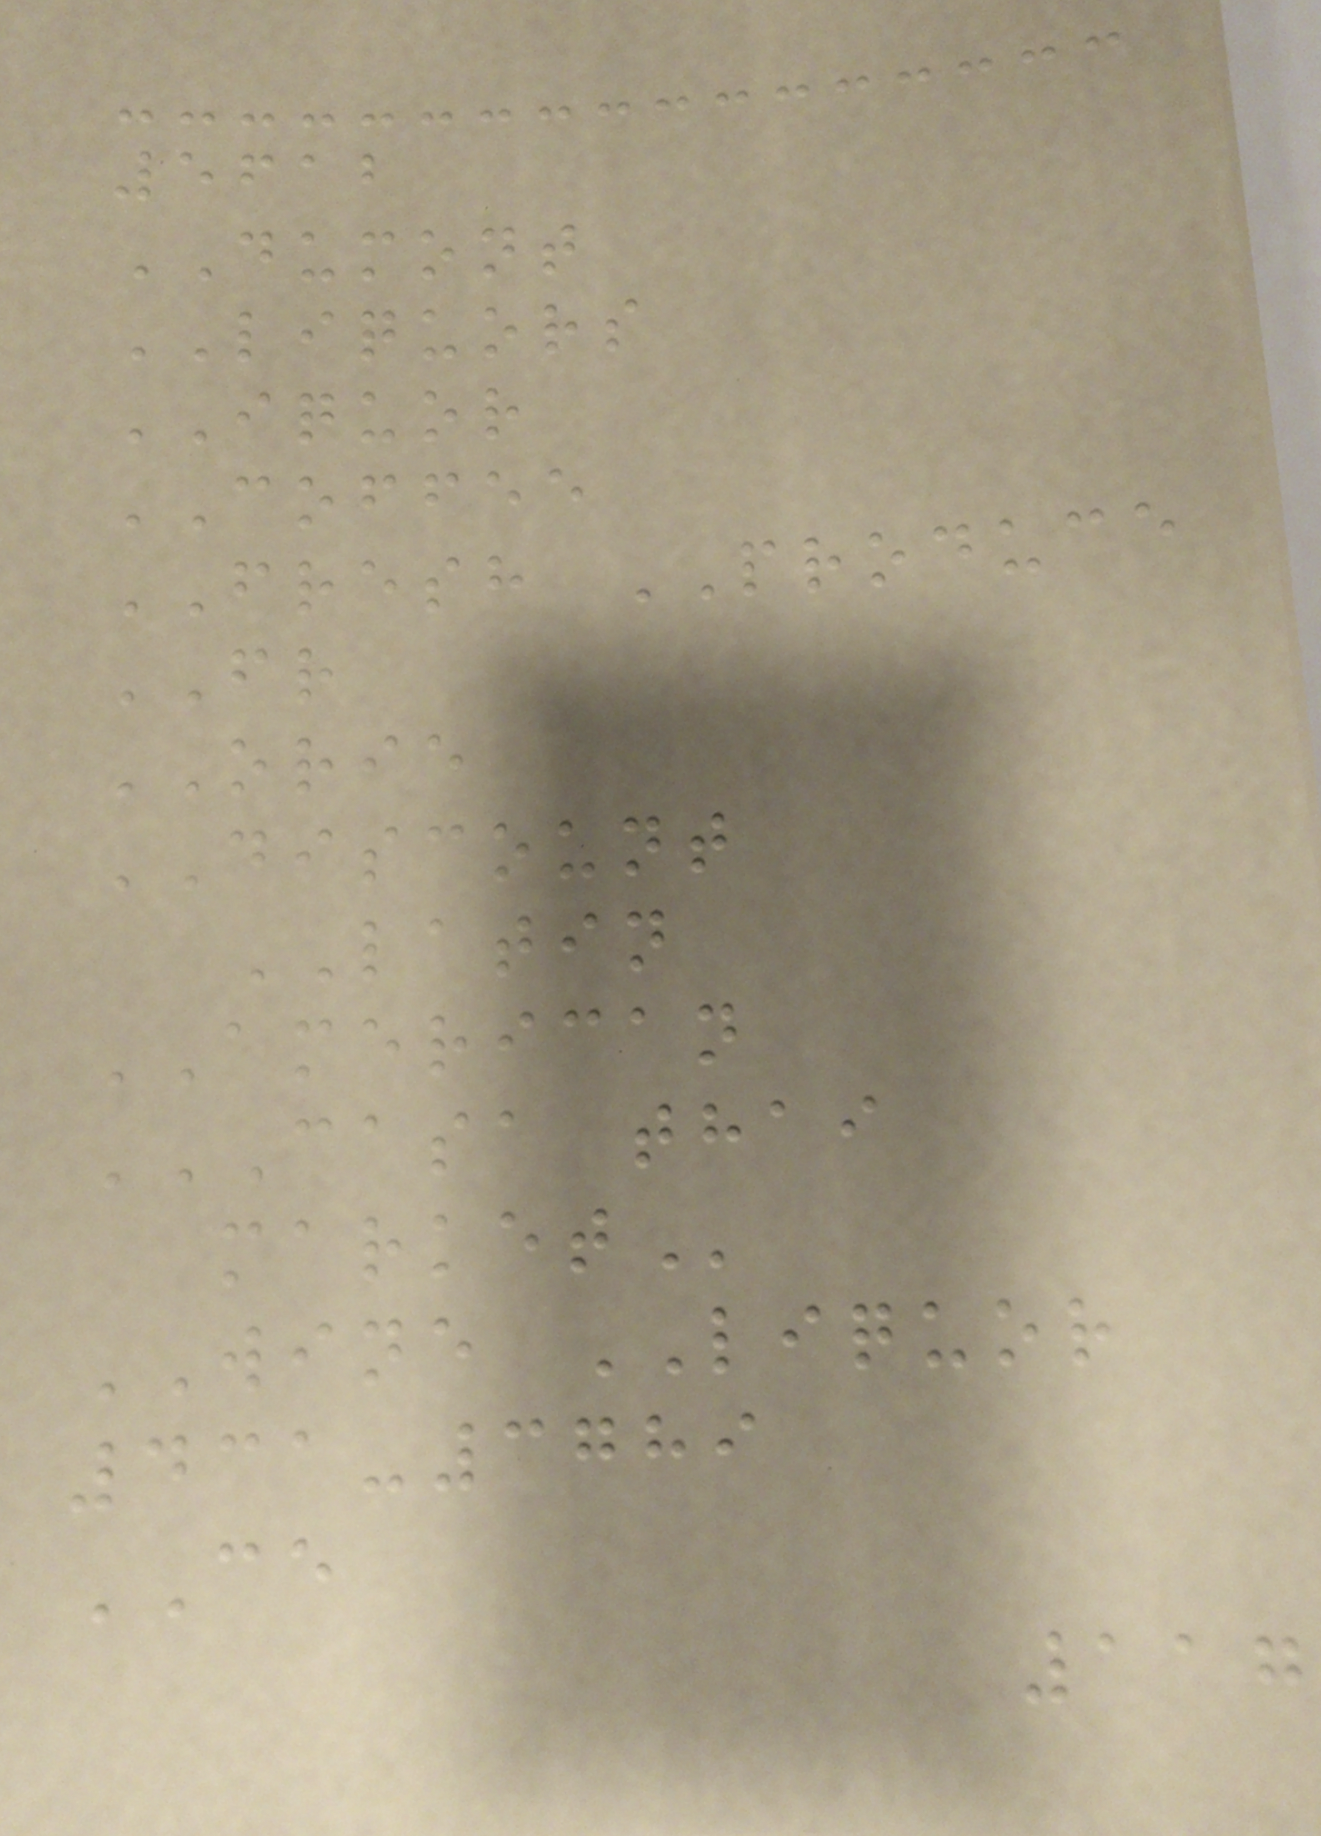5612
DUMONT
LIQUORS
IQUOR
COFFEE
FRESH PRODUCE
FR
ORIE
DISCOUNT
LATIN
AMERICAN
CASA THAI
MARKET
WINE LIQUOR
431-3789
CE
117
